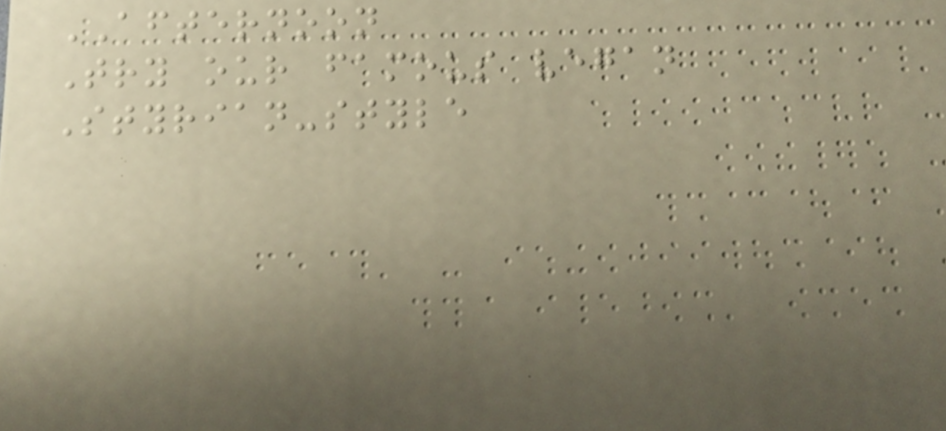AFTERNOON
Try our famous vegan
Styrian-style
